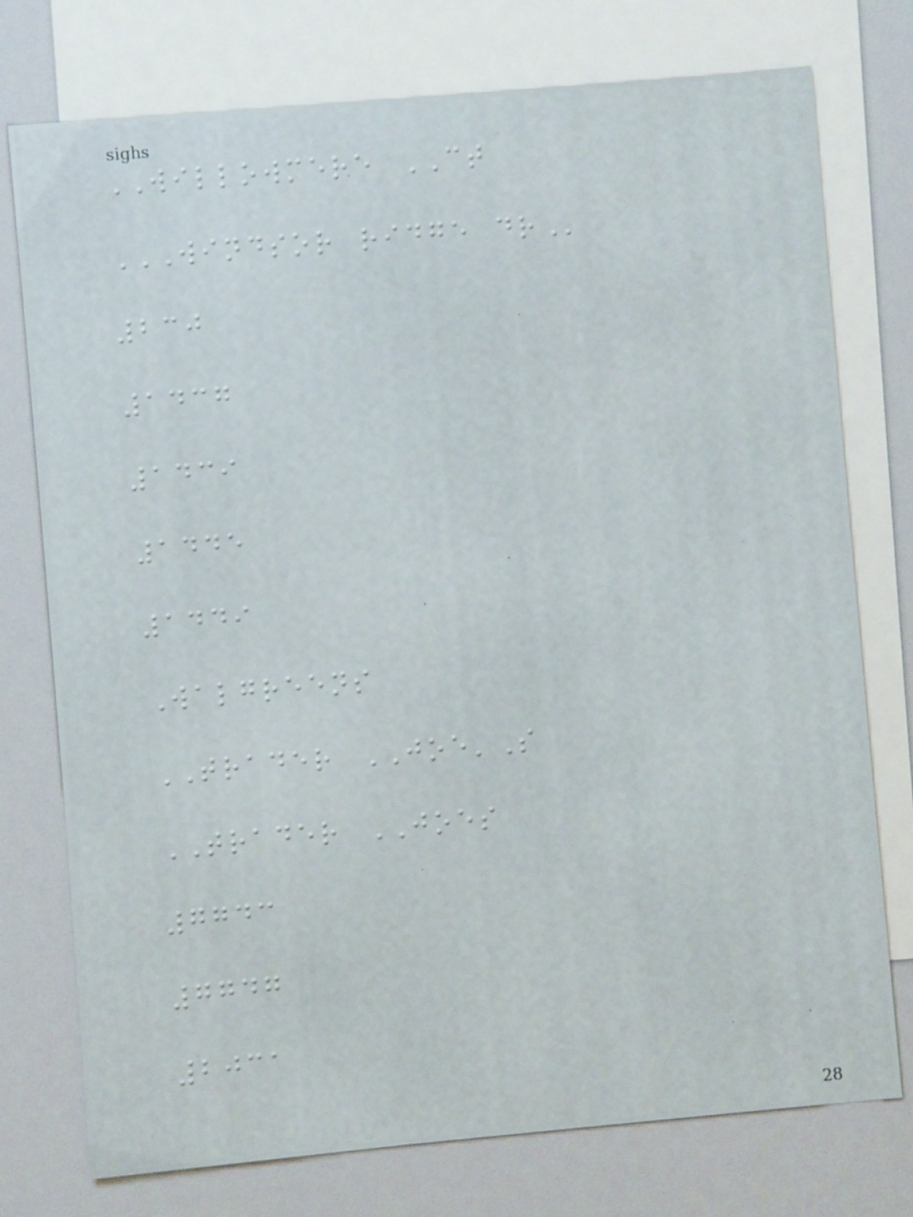WILLOWMERE CT
WINDSOR RIDGE DR
230
1437
1439
1445
1449
Walgreens
TRADER JOE'S
TRADER JOES
7743
7747
2031
